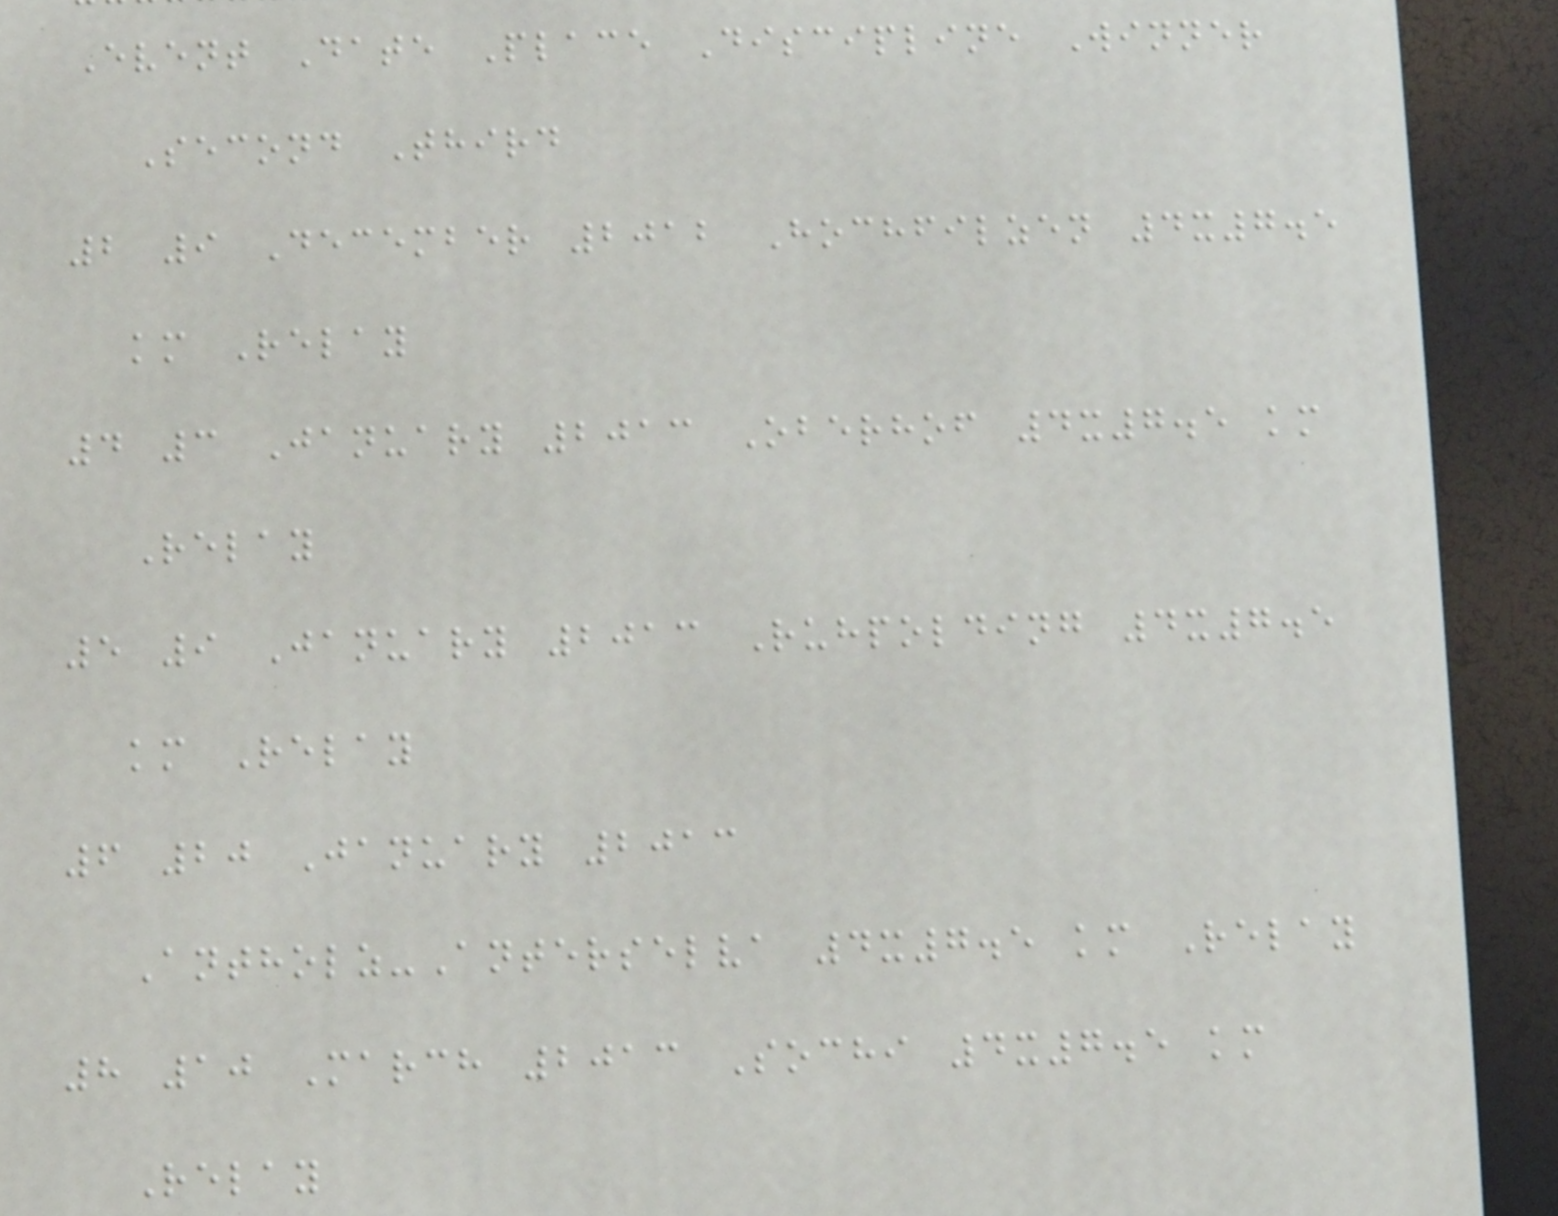Event Date Place Discipline Winner
Second Third
2 9 December 2012 Hochfilzen 4x7.5
km Relay
4 3 January 2013 Oberhof 4x7.5 km
Relay
5 9 January 2013 Ruhpolding 4x7.5
km Relay
6 20 January 2013
Antholz-Anterselva 4x7.5 km Relay
8 10 March 2013 Sochi 4x7.5 km
Relay
